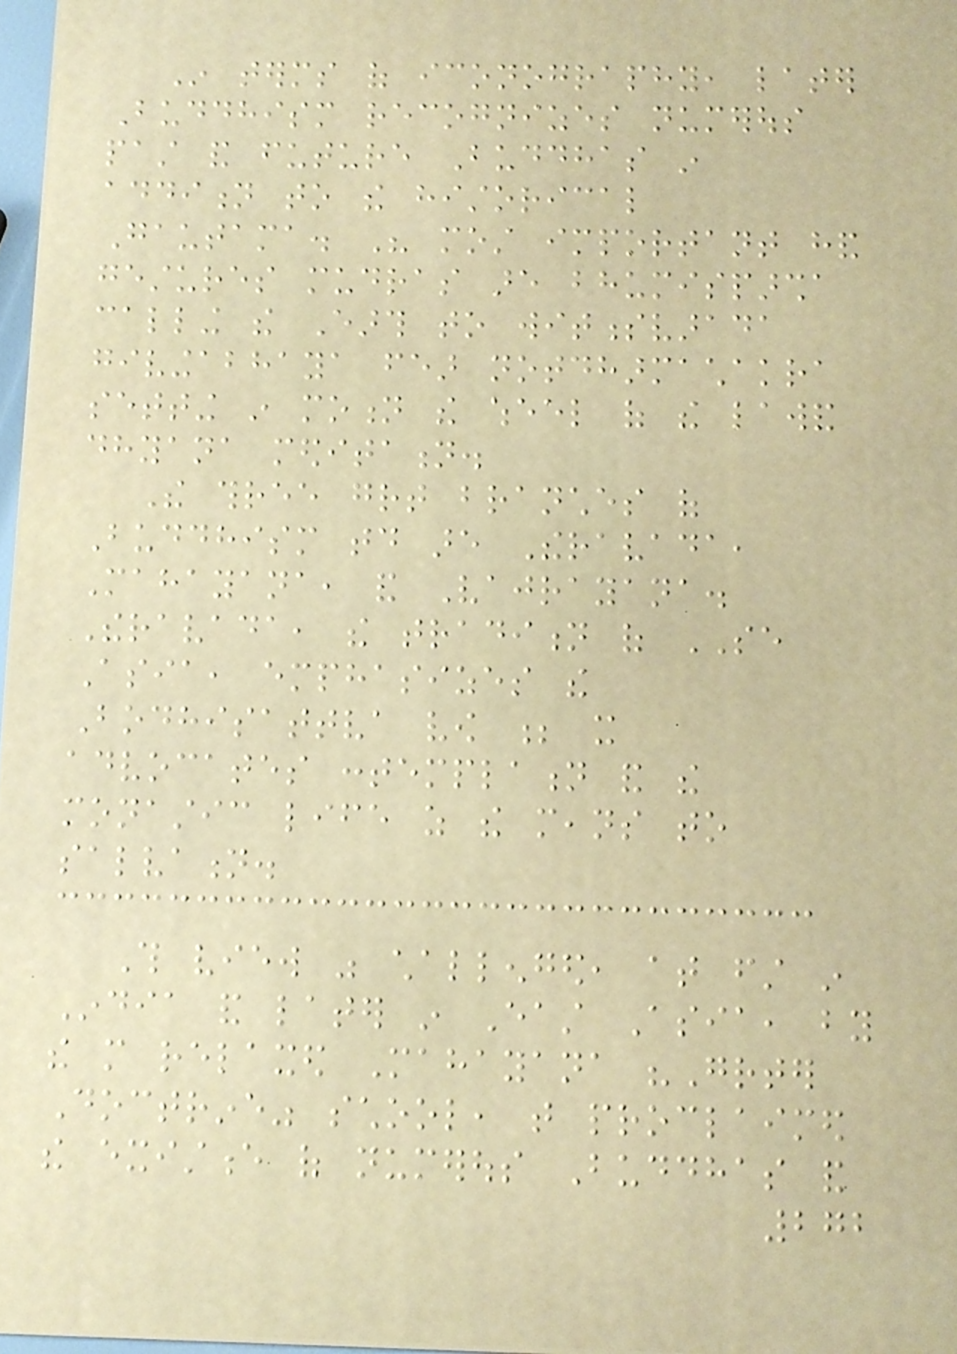In terms of iconography, later
Buddhism recognizes numerous
past and future Buddhas in
addition to the historical
Gautama. His most important hand
gestures mudras are bhumisparsha
calling the Earth to witnessvarada
givingabhaya fear notdharmachakra
setting in motion the wheel of the lawand
dhyana meditation.
The three great branches of
Buddhism today are Theravada,
Mahayana, and Vajrayana.
Theravada, the tradition of SE
Asia, emphasizes the
Bodhisattva vow ; it
advocates contemplation and the
monastic life as the means to
salvation.
This view was challenged, at first in
India and later in East Asia, by
the more relaxed Mahayana "Greater
Doctrine" school, that proclaimed
the existence of numerous Buddhas and
272
